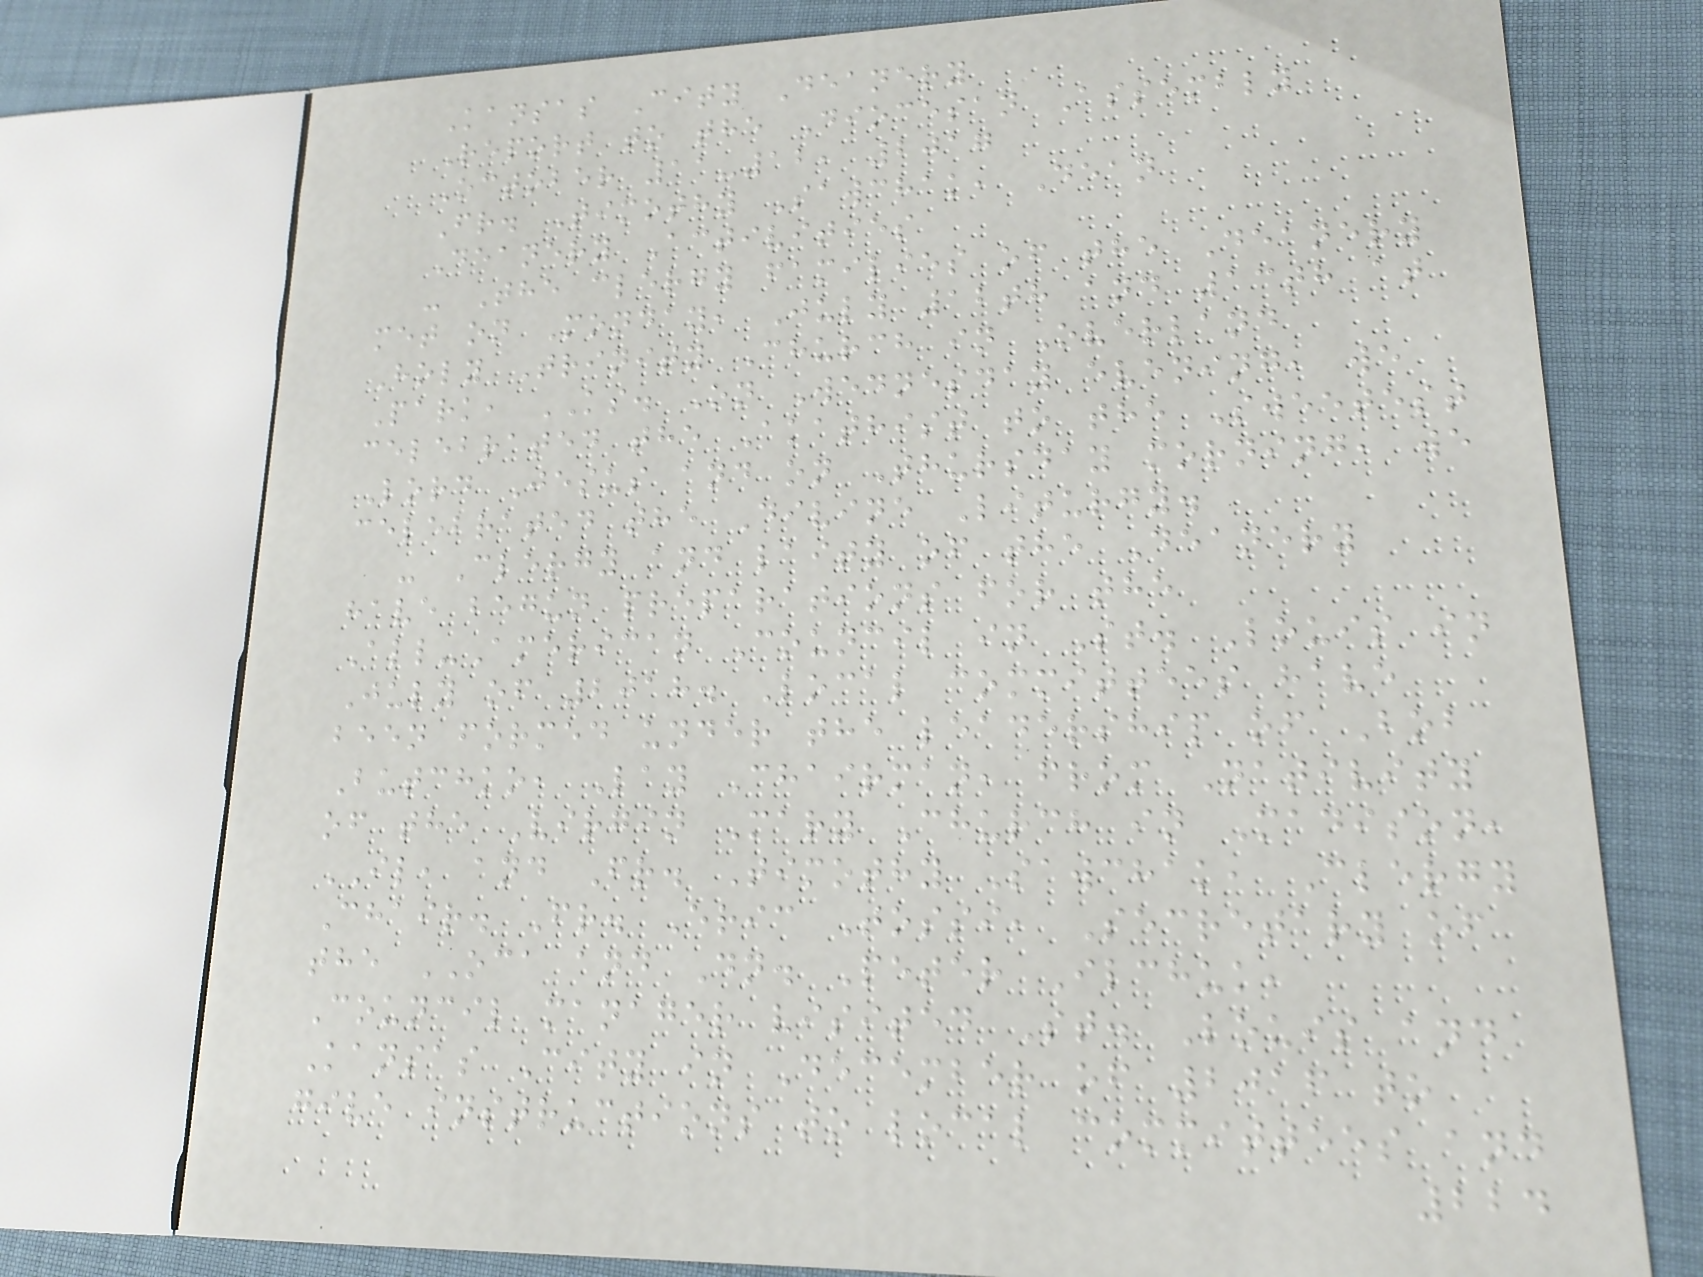Kansas City Deanery
Report to the Diocesan Assembly
October 11-12, 2017
Fr. Timothy Sawchak, Dean
Deanery Activities
- The clergy families of the Deanery
met on Monday, July 12th and 13th at
Holy Trinity Church in Overland
Park, KS. On Wednesday evening, we
celebrated the Akathist to the Sweetest
Lord Jesus and on Thursday morning, we
celebrated the Divine Liturgy.
- Clergy and laity of the Deanery
have begun preparations for the
All-American Council in St. Louis in
July of 2018. Local committees have
been formed under the leadership of Bob
Butchko, Lay Chairman, from Nativity
of the Virgin Mary Church in Madison,
IL, and Fr. Timothy Sawchak, Clergy
Chair. Fr. Eric Tossi, Secretary of
the OCA and Dn. Peter Ilchuk,
Council manager visited St. Louis and
Kansas City in December of 2016 to
give instructions to local committees and
224
